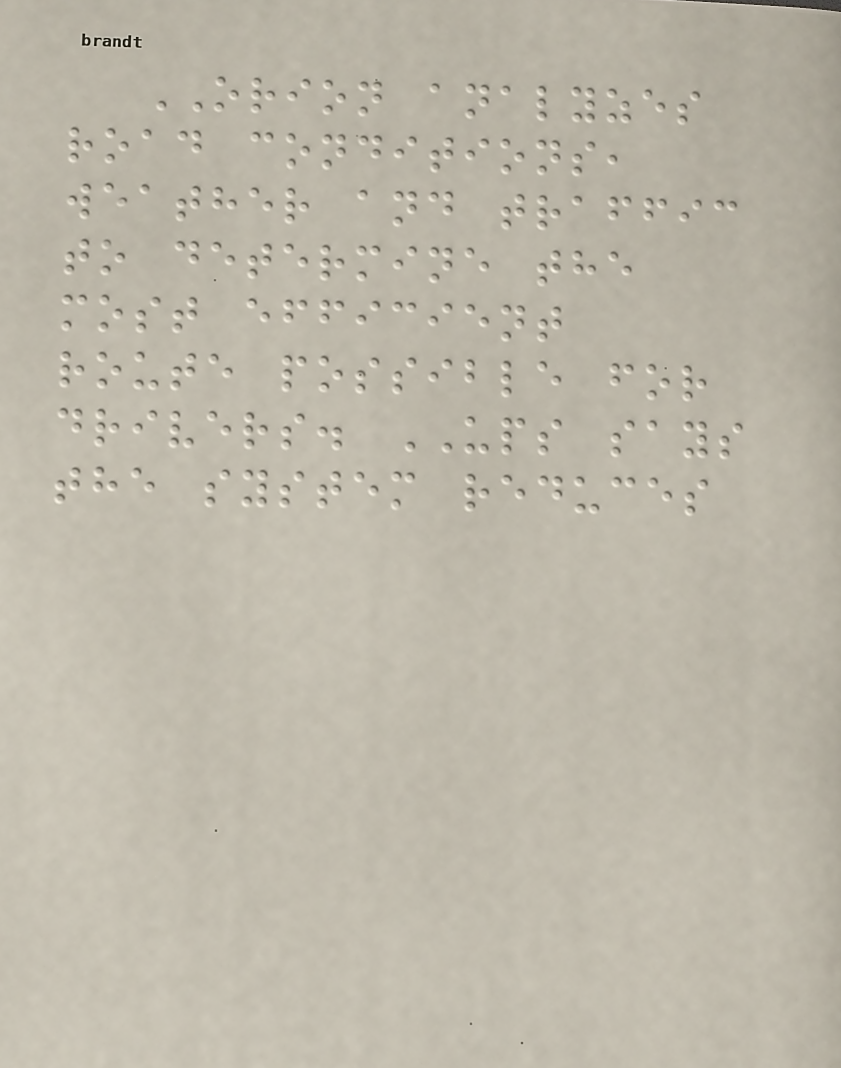ORION analyzes
road conditions,
weather and traffic
to determine the
most efficient
route possible for
drivers. UPS says
the system reduces
